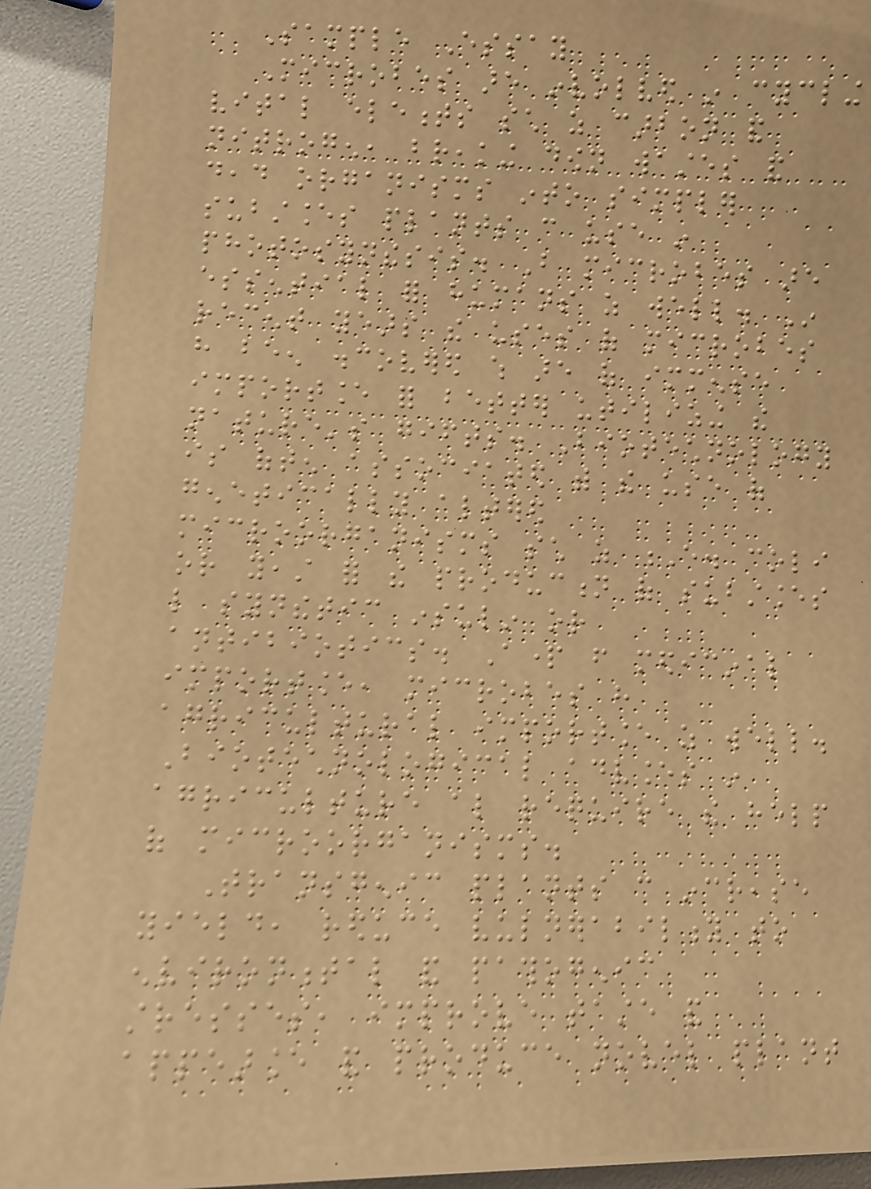Sample Essay
Microbes are involved in cycling
vital elements such as carbon and
nitrogen, breaking down wastes and
dead organisms into simpler
substances plants can use in
photosynthesis. But microbes are
essential for humans as well. In
recent years the uses of microbes
have been discovered which are of immense
importance for better utilizing the
nature's gifts. Biotechnology
is often associated with the use of
genetically altered
microorganisms such as E. coli
or yeast for the production of substances
like synthetic insulin or
antibiotics. Apart from medicinal
importance, microbes have
agricultural importance as well.
Biotechnological advances in
agriculture also require the help
of microorganisms.
Transgenic plants can increase
yield, reduce vulnerability to
environmental and pathogenic
stresses, improve taste and
appearance and produce novel plant
